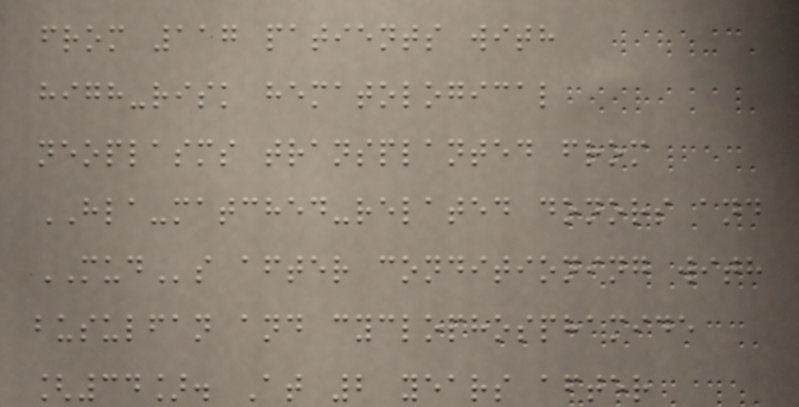from 117 patients with
high-risk hematological
neoplasms transplanted from
HLA-matched-related donors and
MUDs after conditioning with
busulfan and cyclophosphamide
[34]. At 2 years after
